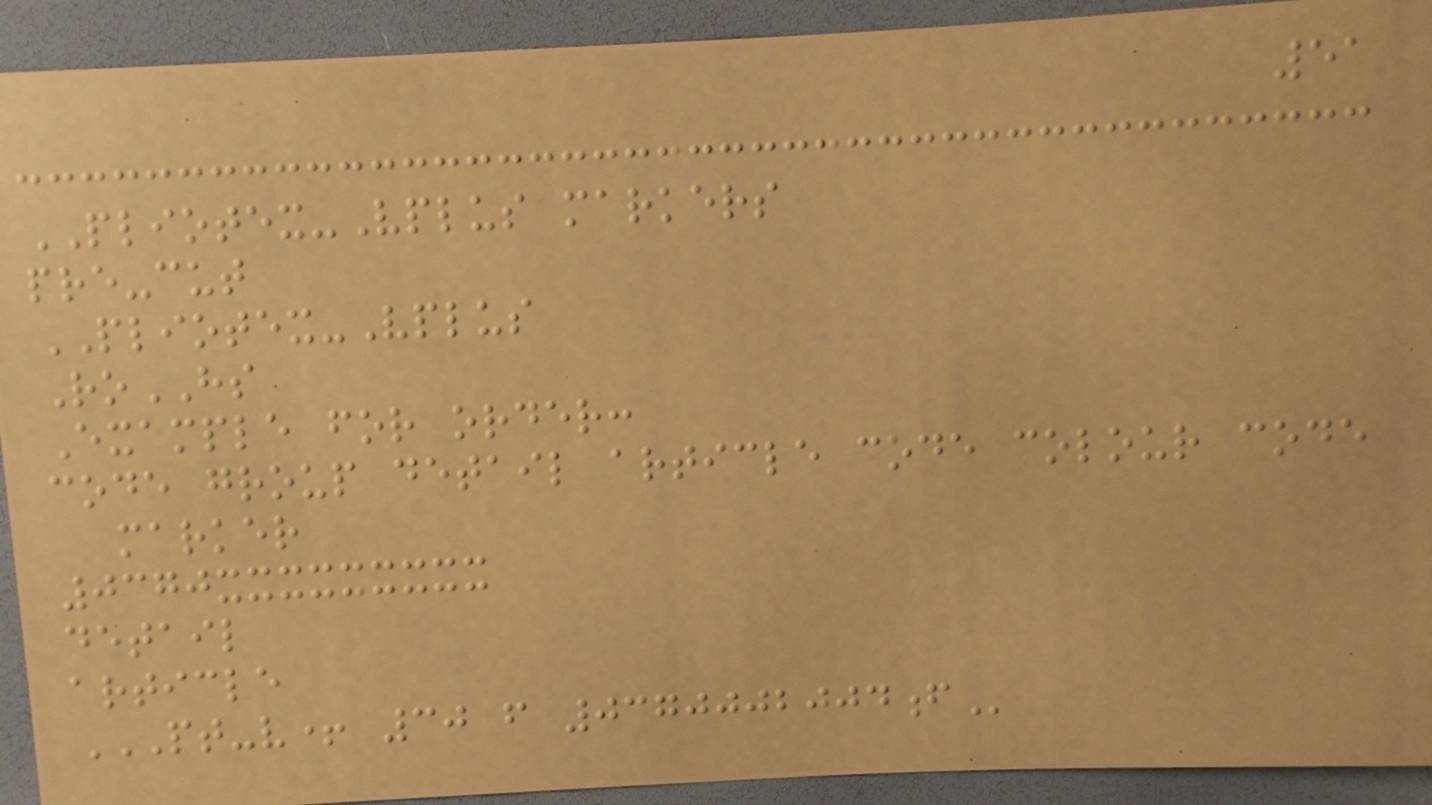51
PLIOTEX-Vplus markers
pre-cut
PLIOTEX-Vplus
RoHS
Example for order:
code group detail article code colour code
marker
0370xxxxxxxxx
detail
article
PT-V+ 30 F 0370002004F
